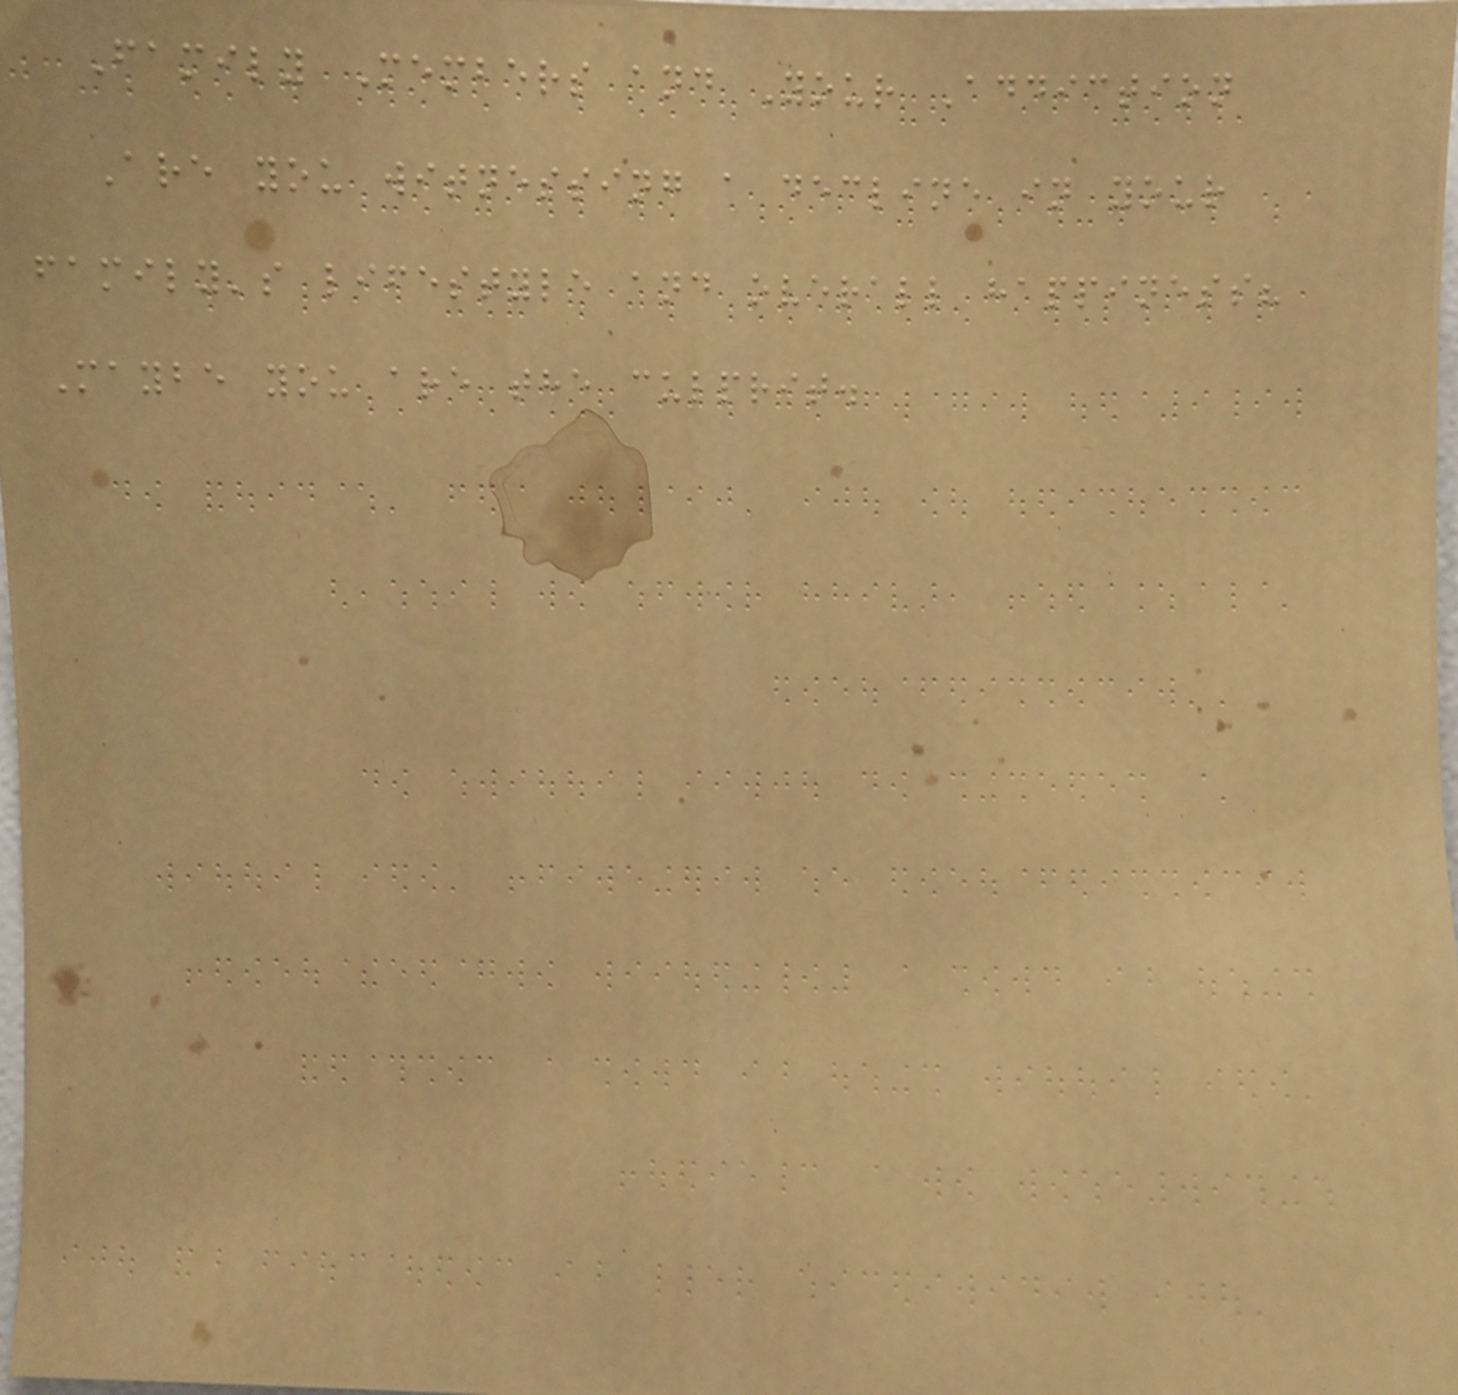Family Members and Your Addiction
Are you witnessing a decline in your
family's lifestyle and overall happiness?
Maybe you are the culprit.
